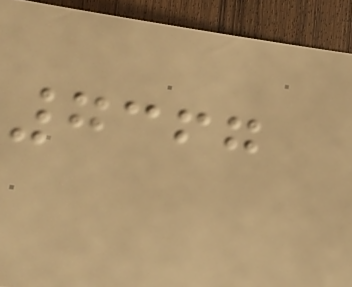7367
